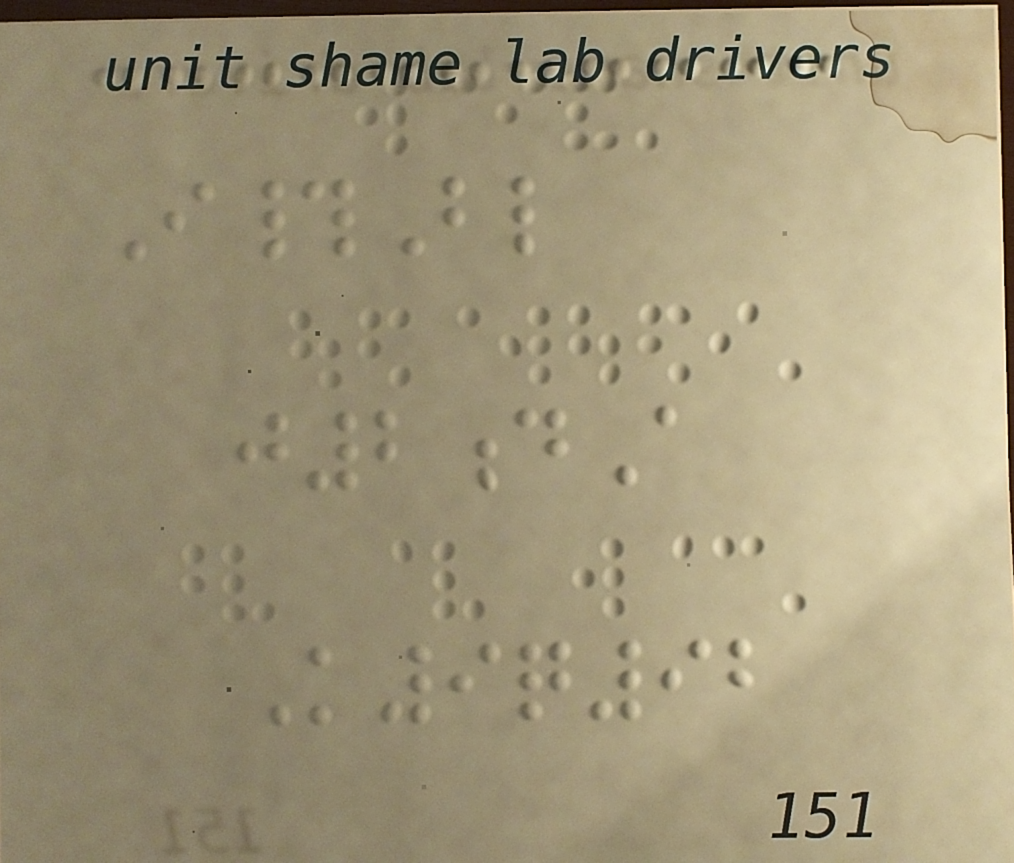I#Bl
j2dA
K9q92
